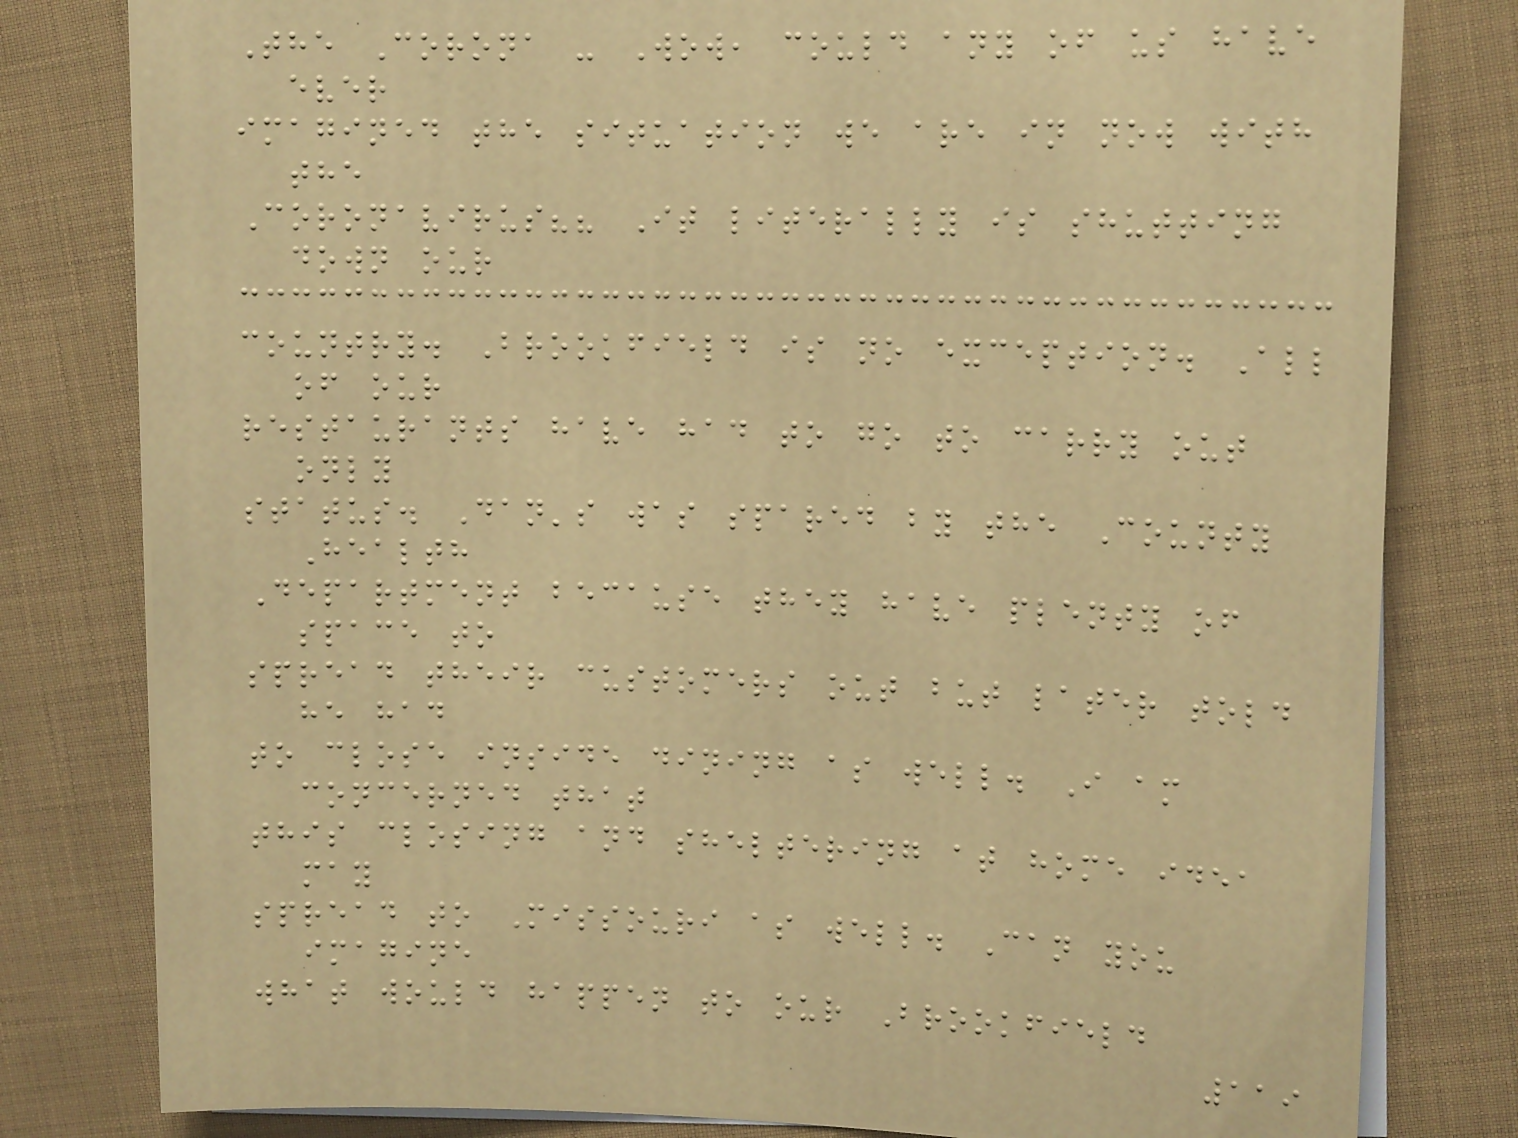The Corona - Wow, could any of us have
ever
imagined the situation we are in now with
the
Coronavirus?? It literally is shutting
down our
country. Brookfield is no exception. All
of our
restaurants have had to go to carry out
only
status. Dan's was spared by the County
Health
Department because they have plenty of
space to
spread their customers out but later told
he had
to close inside dining as well. I am
concerned that
this closing and sheltering at home idea
may
spread to Missouri as well. Can you
imagine
what would happen to our Brookfield
119
